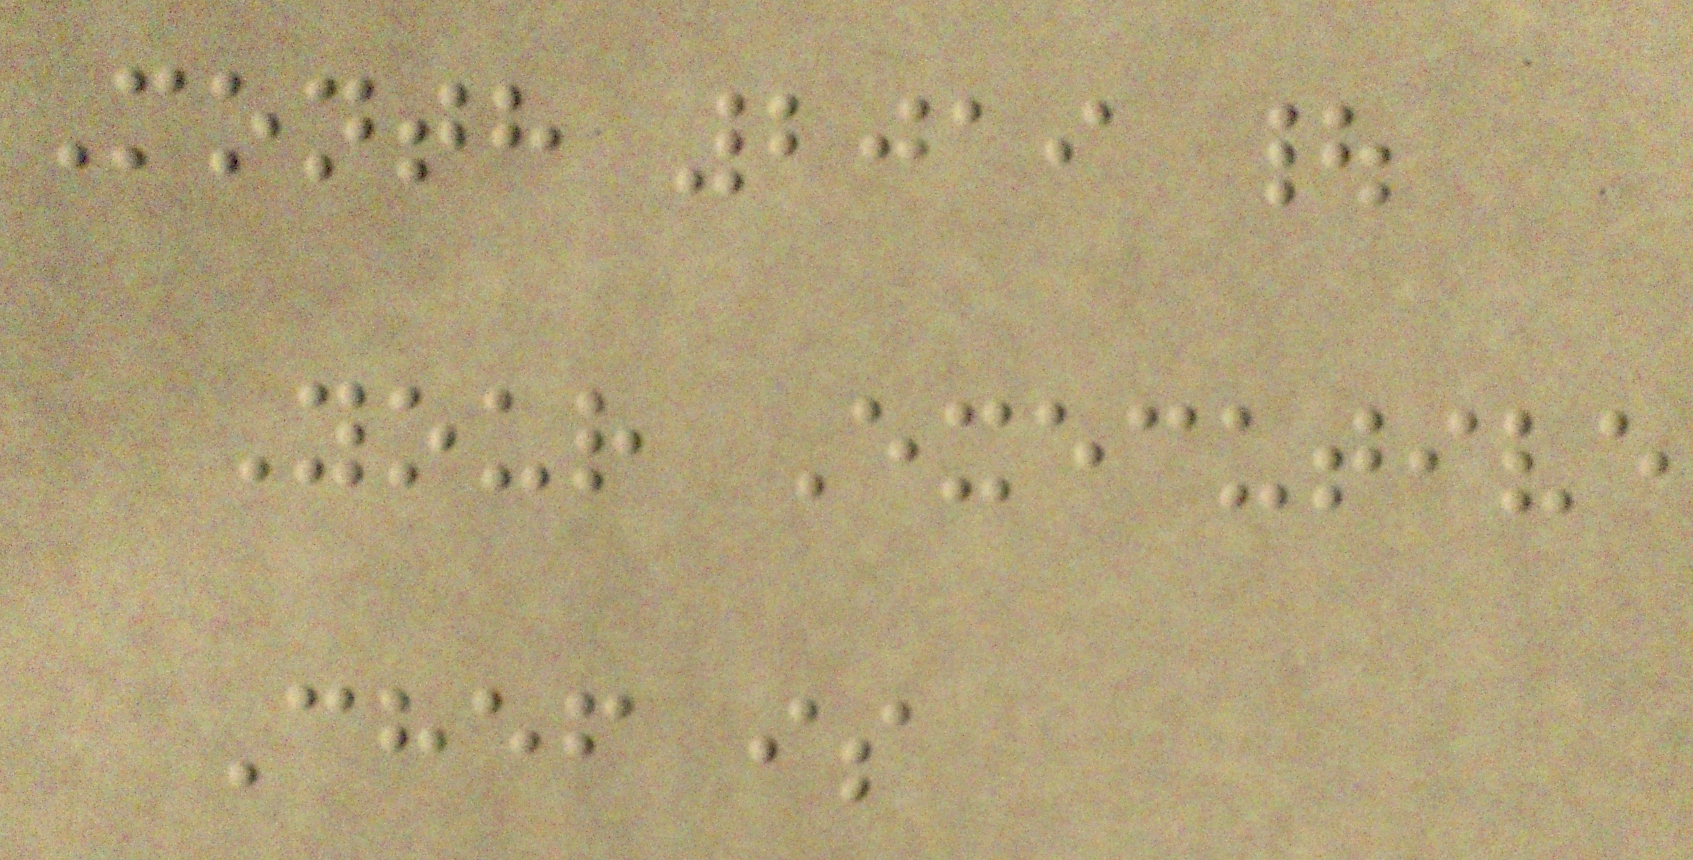Month 2019 |
Your Executive
Chef is
